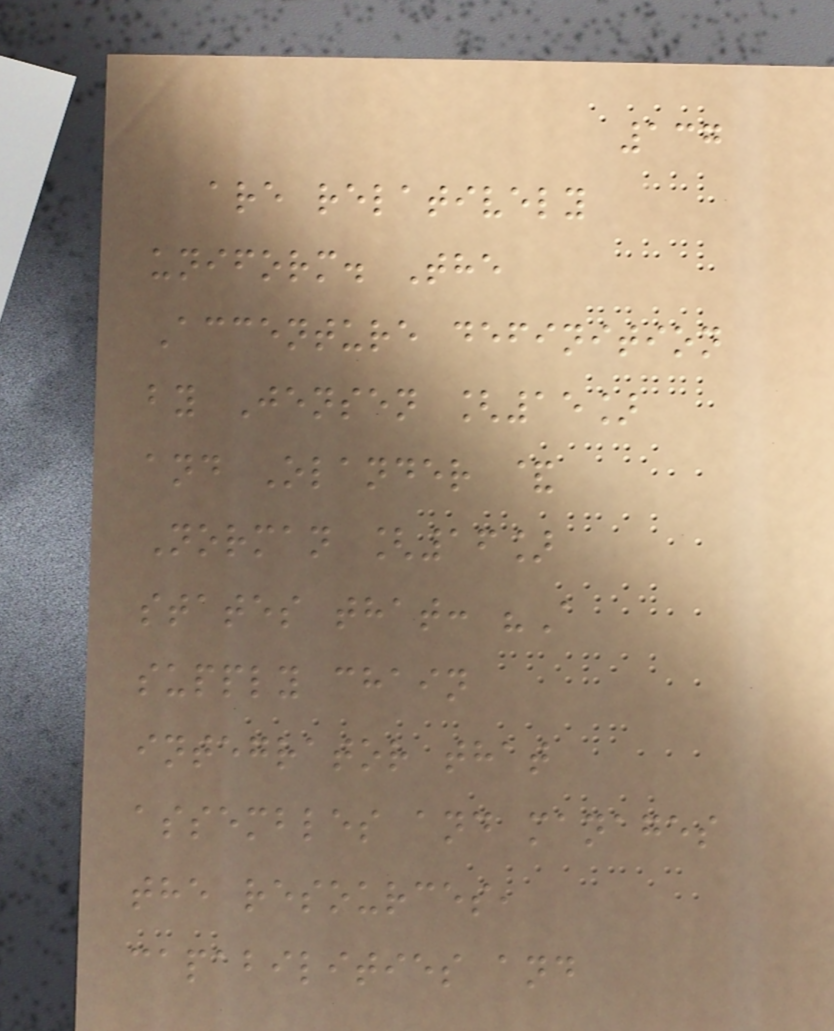137
are relatively
uniform. The
Accenture definition
by Jensen [15]
and Olander &
Norman [16]
states that: "A
supply chain
integrator that
assembles and manages
the resources,
capabilities and
